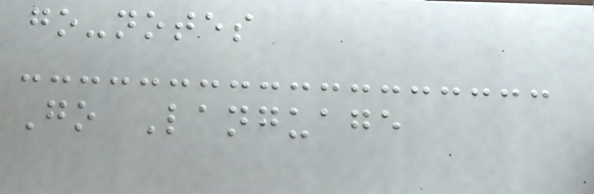go-notes
Go Language
